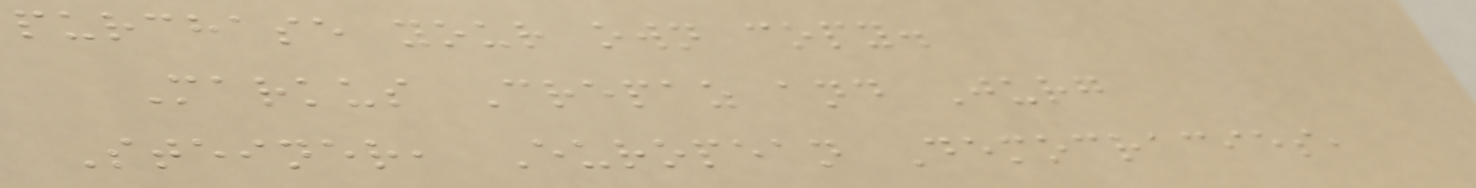purchase your own copy.
Markus Crepaz and Jurg
Steiner, European Democracies,
